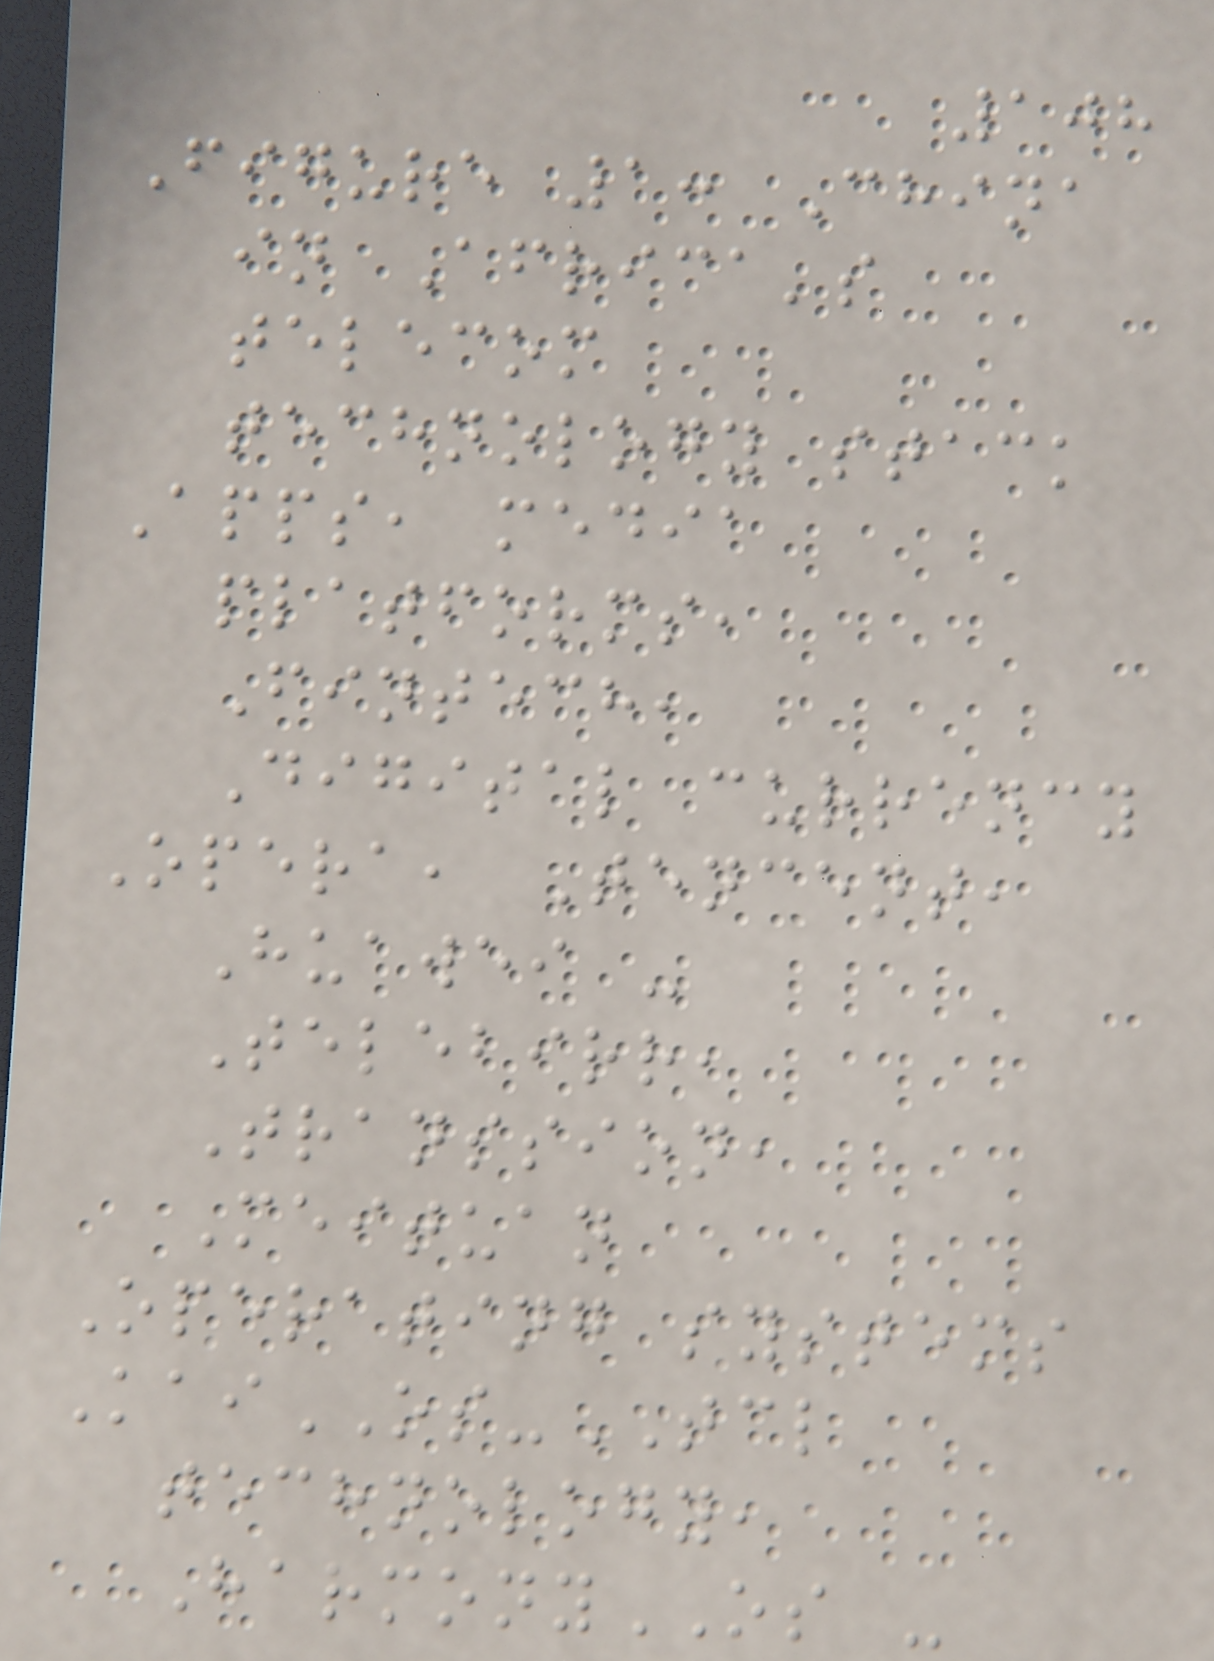108
Figure 1: China
in Africa's
telecom
technology stack
Apps, media
platforms,
Fintech,
Digital currency
Opera, Tencent,
Huawei -
Telebirr,
Transsion,
Meituan
Operating systems
KaiOS-TCL
technology,
HarmonyOS -
